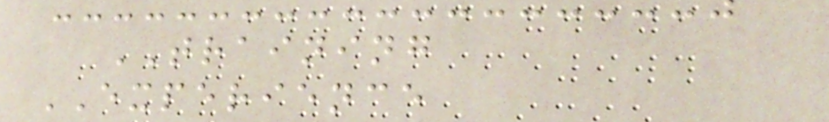TRAINING
EXPERIENCE
